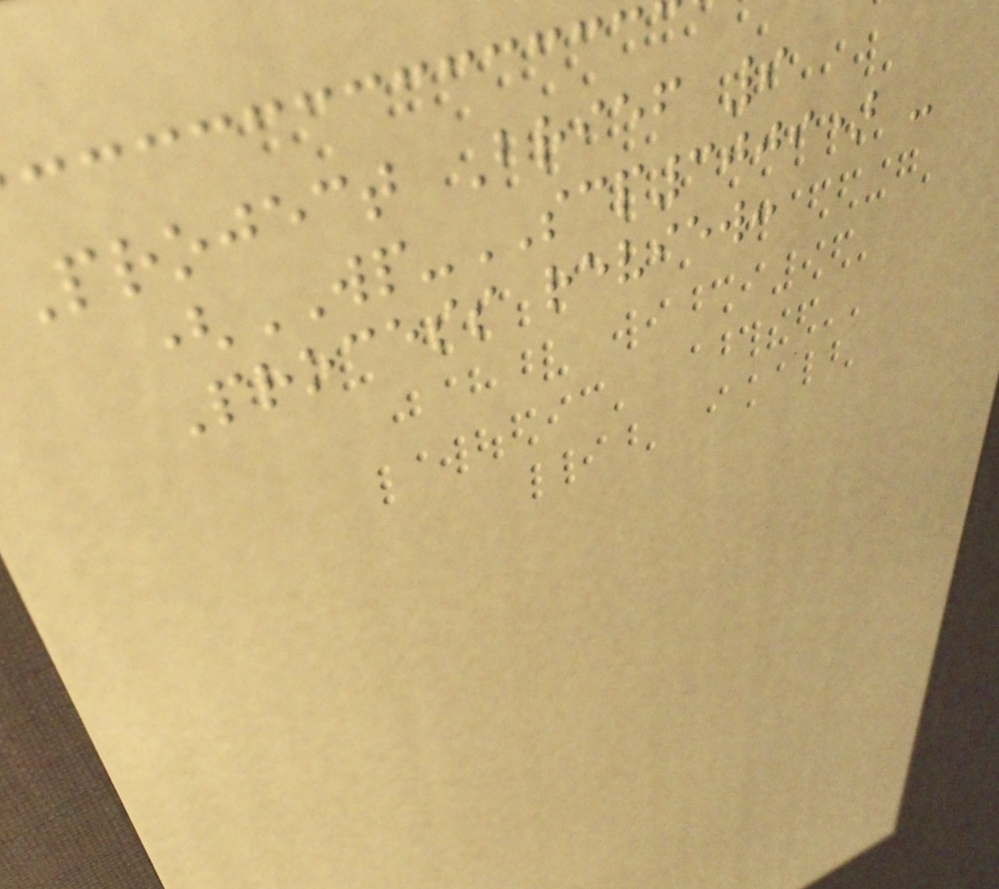Project Brief 9
(WP-SCP3009) -
Process review:
